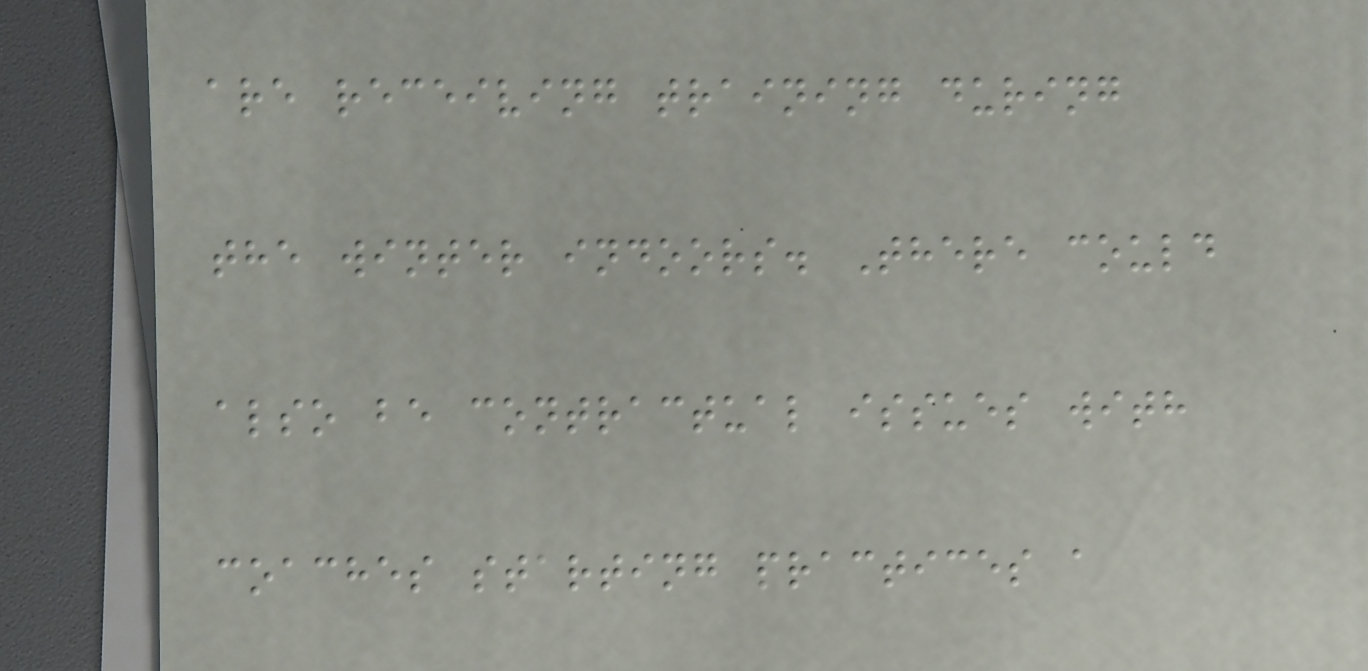are receiving training during
the winter indoors. There could
also be contractual issues with
coaches starting practices a
